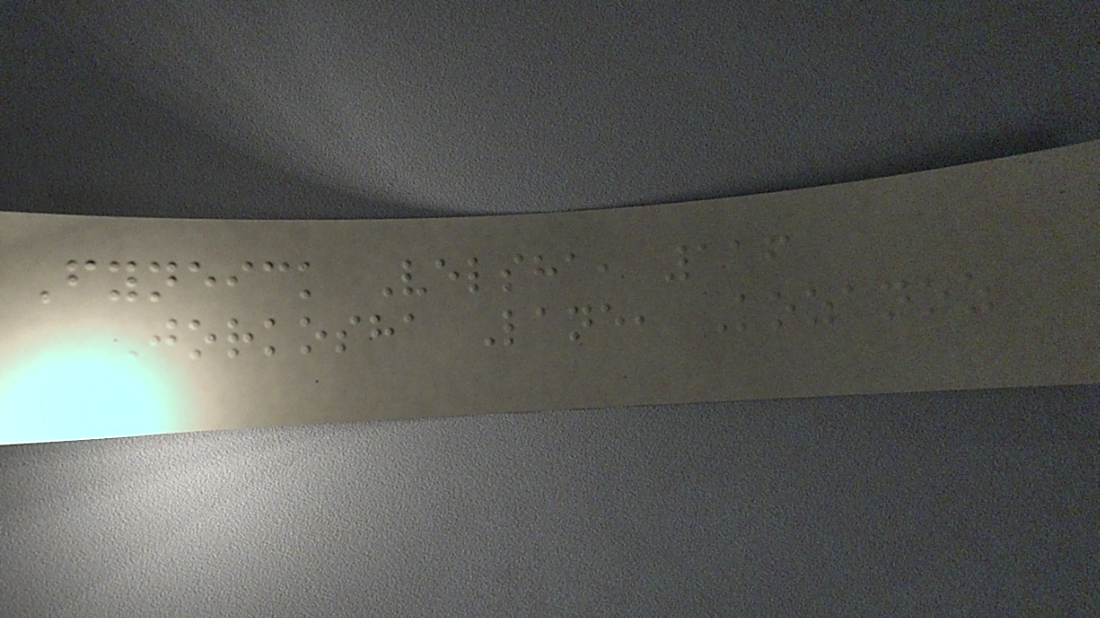Fyneick Velsha, 116
Jorkosha Lane, Kozanoz
